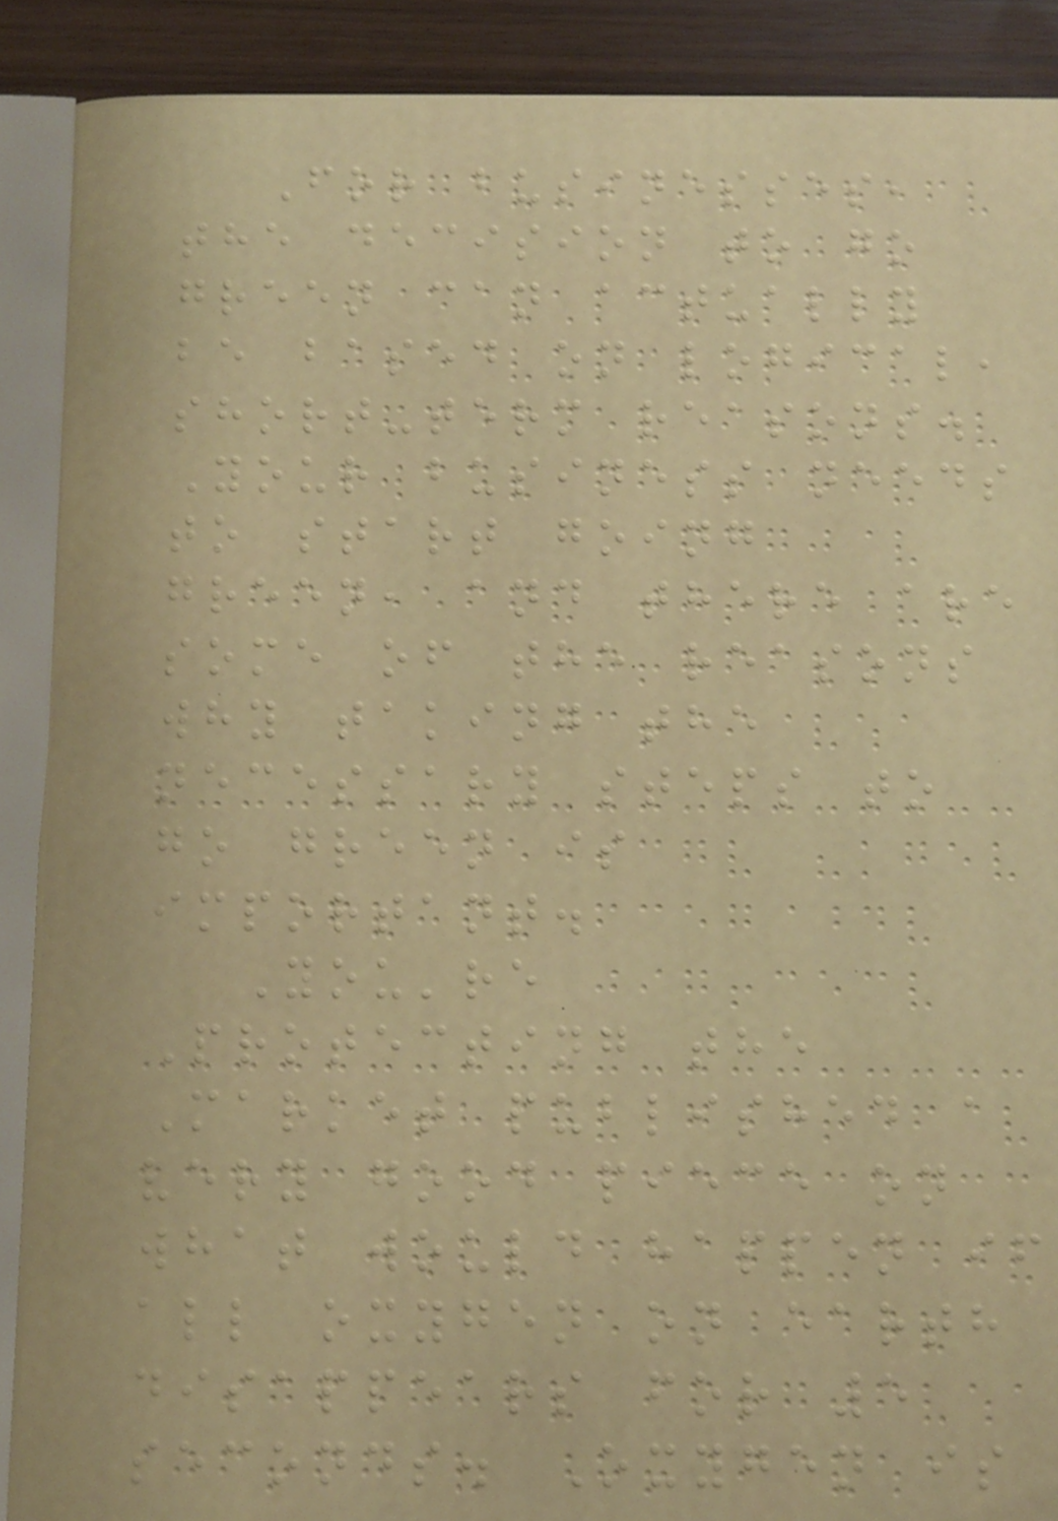For businesses,
the decision to go
green can actually
be based on logical,
short-term reasons.
Your business needs
to start going
green, and there are
some of the reasons
why taking the
necessary steps to
go green is
important.
You're
Protecting the
Market published a
very good piece on
what would happen if
all oxygen on earth
disappears for 5
seconds. Oxygen is
